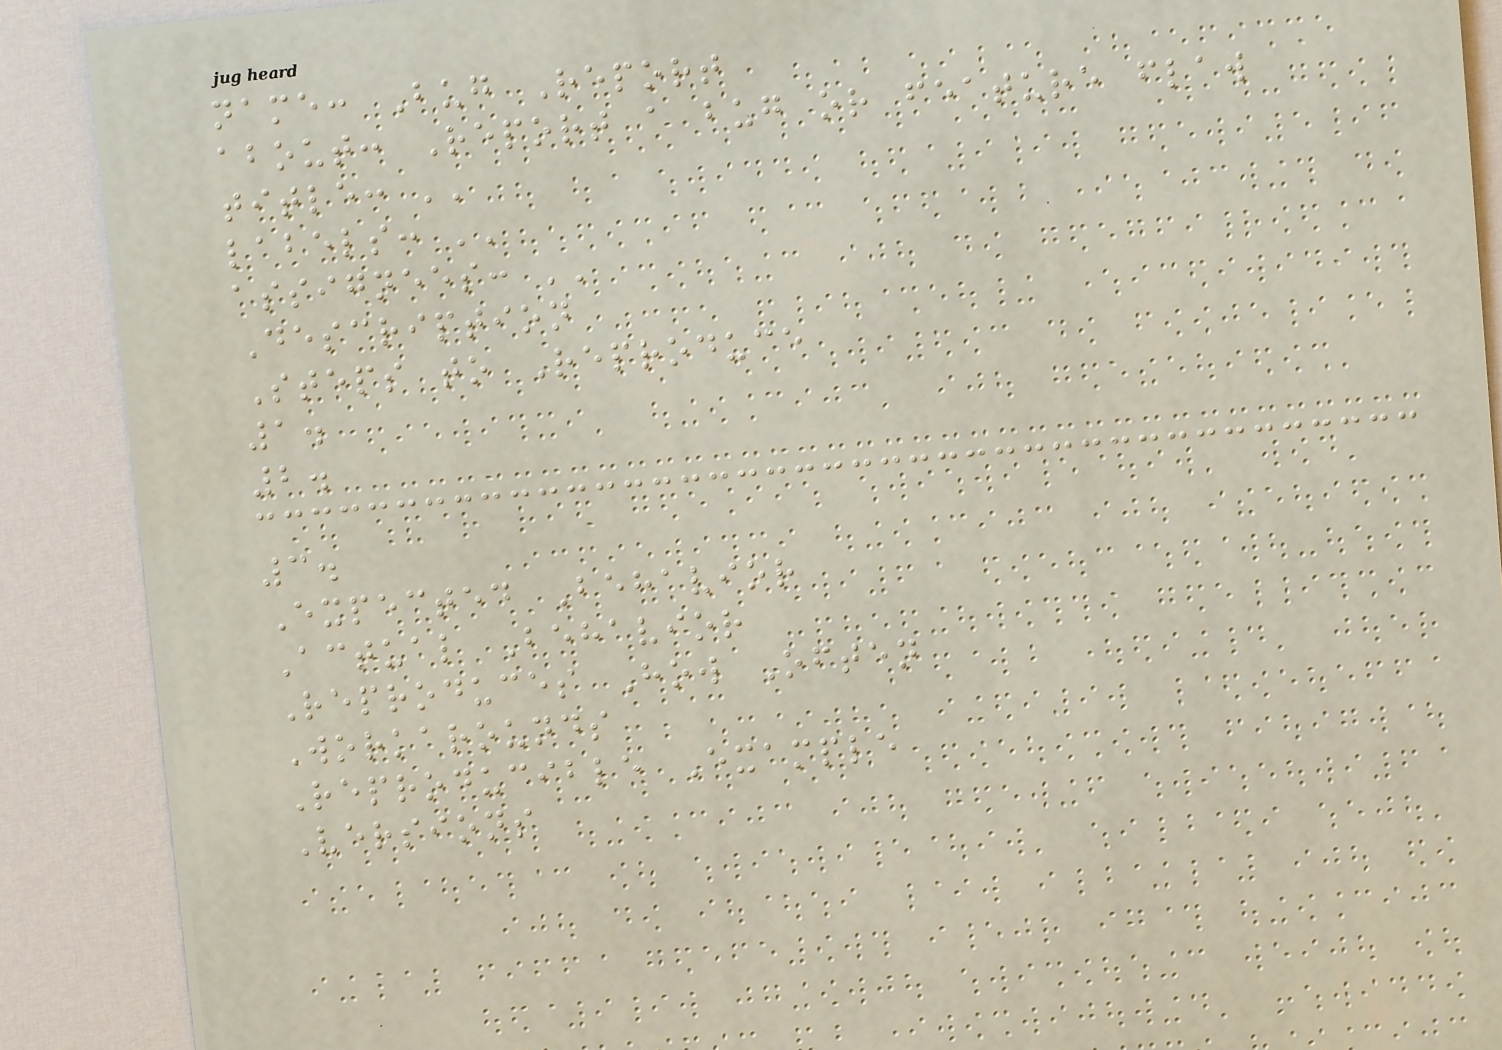name: Bug Report
about: Report a bug or feature flaw
title: ''
labels: ''
assignees: ''
Description
Steps to Reproduce
1.
2.
3.
Expected Behavior
Actual Behavior
Reproduces How Often
Workarounds
Reproducible Example
Versions
